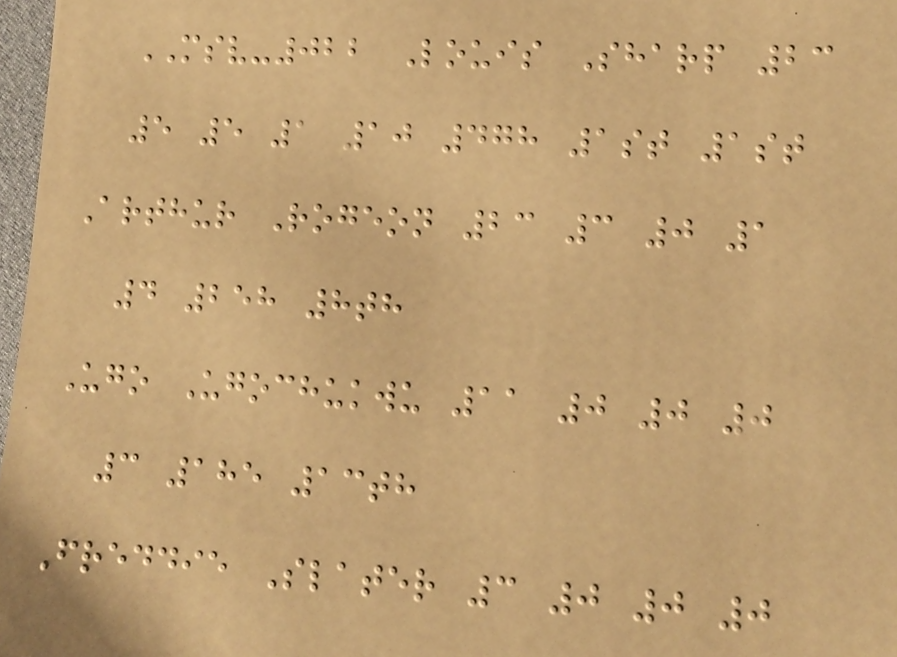MSV-022 Louis Sharp 23
5 5 1 10 478 1st 1st
Arthur Rogeon 23 3 0 1
4 258 8th
Ugo Ugochukwu 11 0 0 0
3 185 13th
Freddie Slater 3 0 0 0
